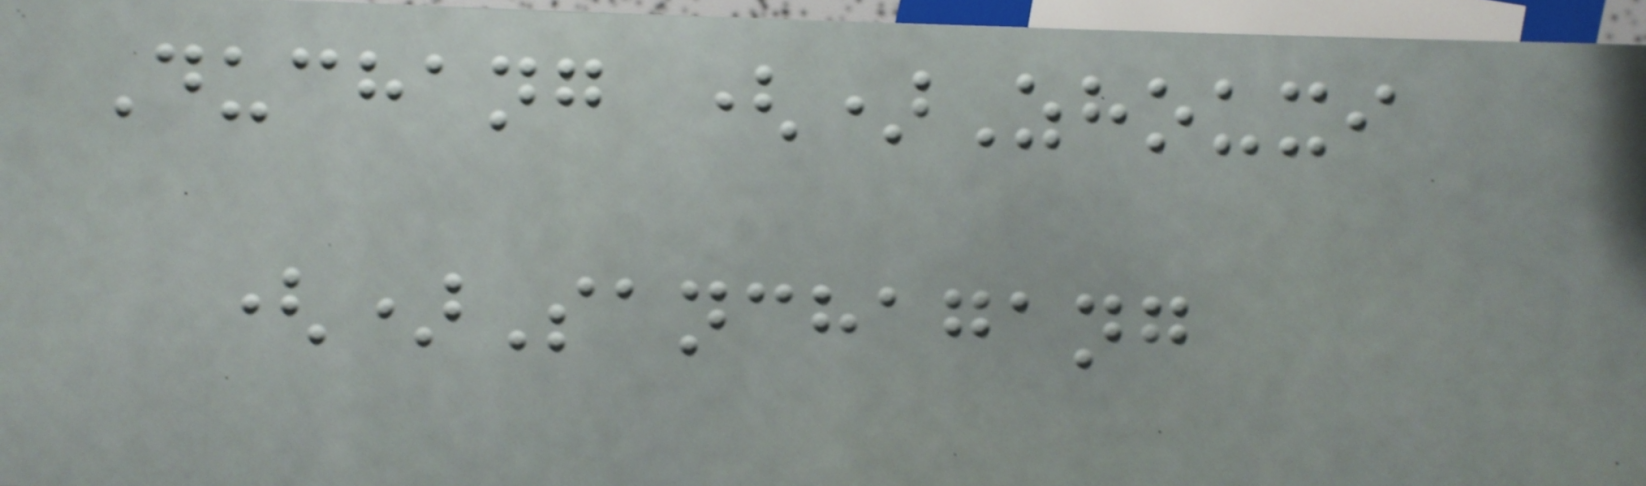Duchang ()Zhouxi
()Sanchagang
